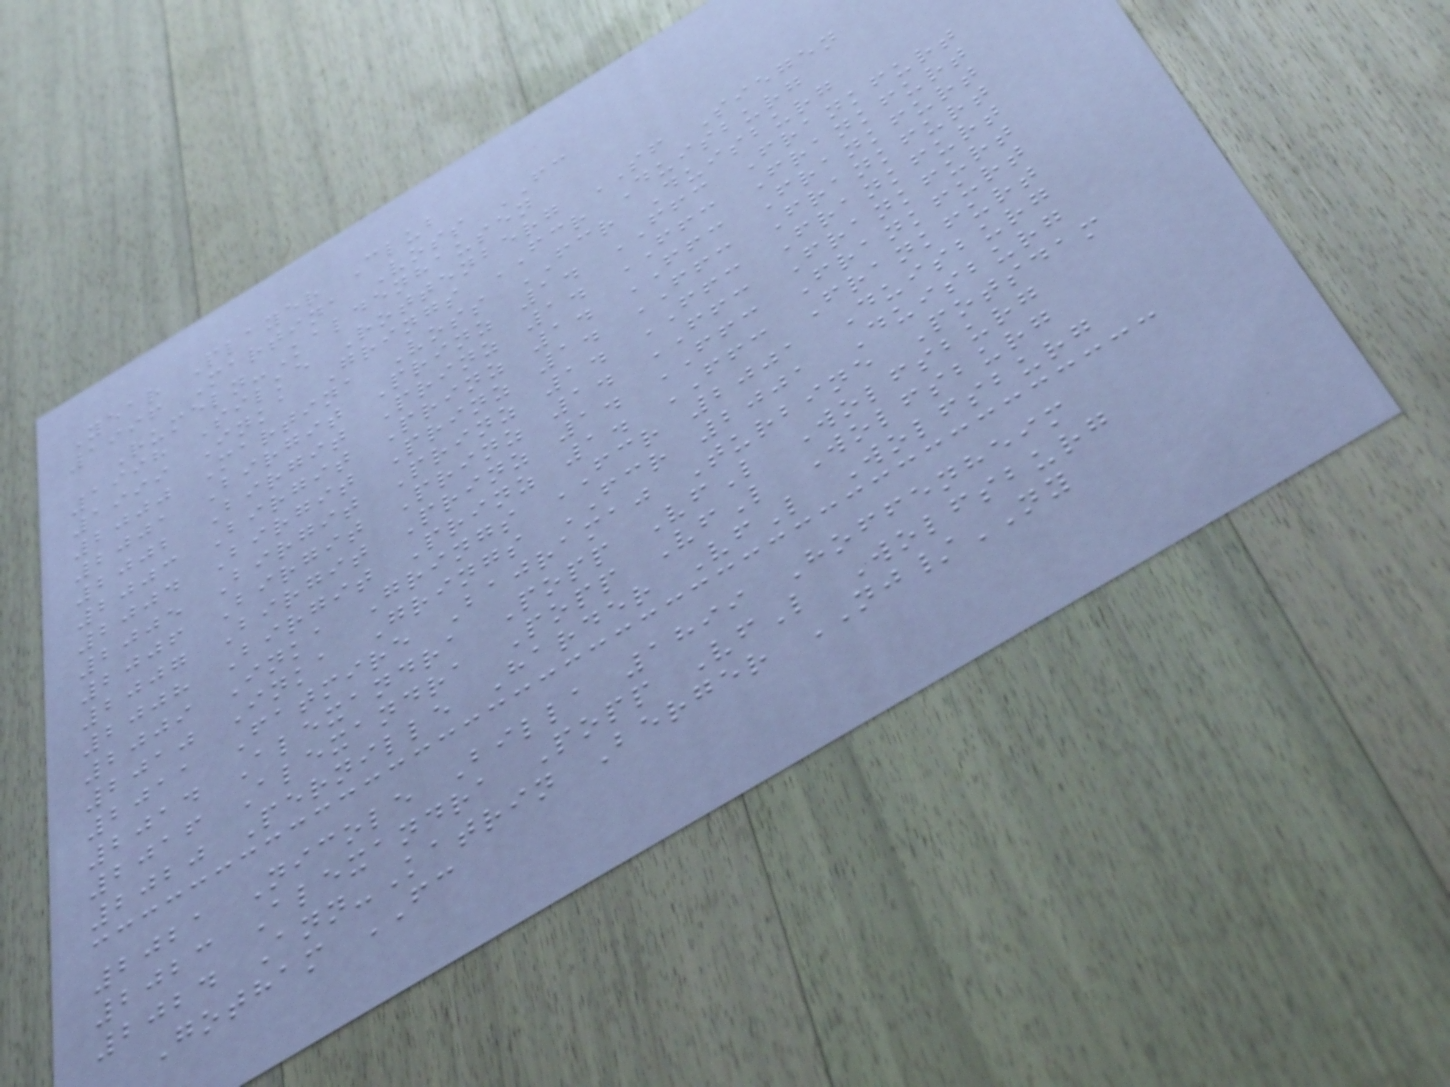Year Player Club
1996 Martina Voss FC
Rumeln-Kaldenhausen
1998 Silke Rottenberg SF Siegen
1999 Inka Grings FCR Duisburg
2000 Martina Voss FCR Duisburg
2001 Birgit Prinz 1. FFC Frankfurt
2002 Birgit Prinz 1. FFC Frankfurt
2003 Birgit Prinz 1. FFC Frankfurt
2004 Birgit Prinz 1. FFC Frankfurt
2005 Birgit Prinz 1. FFC Frankfurt
2006 Birgit Prinz 1. FFC Frankfurt
2007 Birgit Prinz 1. FFC Frankfurt
2008 Birgit Prinz 1. FFC Frankfurt
2009 Inka Grings FCR 2001 Duisburg
2010 Inka Grings FCR 2001 Duisburg
2011 Fatmire Bajramaj Turbine Potsdam
2014 Alexandra Popp VfL Wolfsburg
2016 Alexandra Popp VfL Wolfsburg
2020 Pernille Harder VfL Wolfsburg
2021 Nicole Billa 1899 Hoffenheim
2023 Alexandra Popp VfL Wolfsburg
2024 Ann-Katrin Berger NJ/NY
Gotham FC
